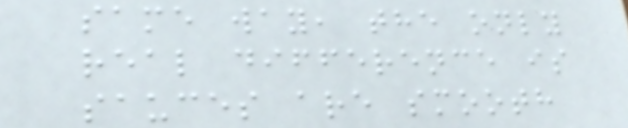same way, the only
real difference is
sauces are smooth
